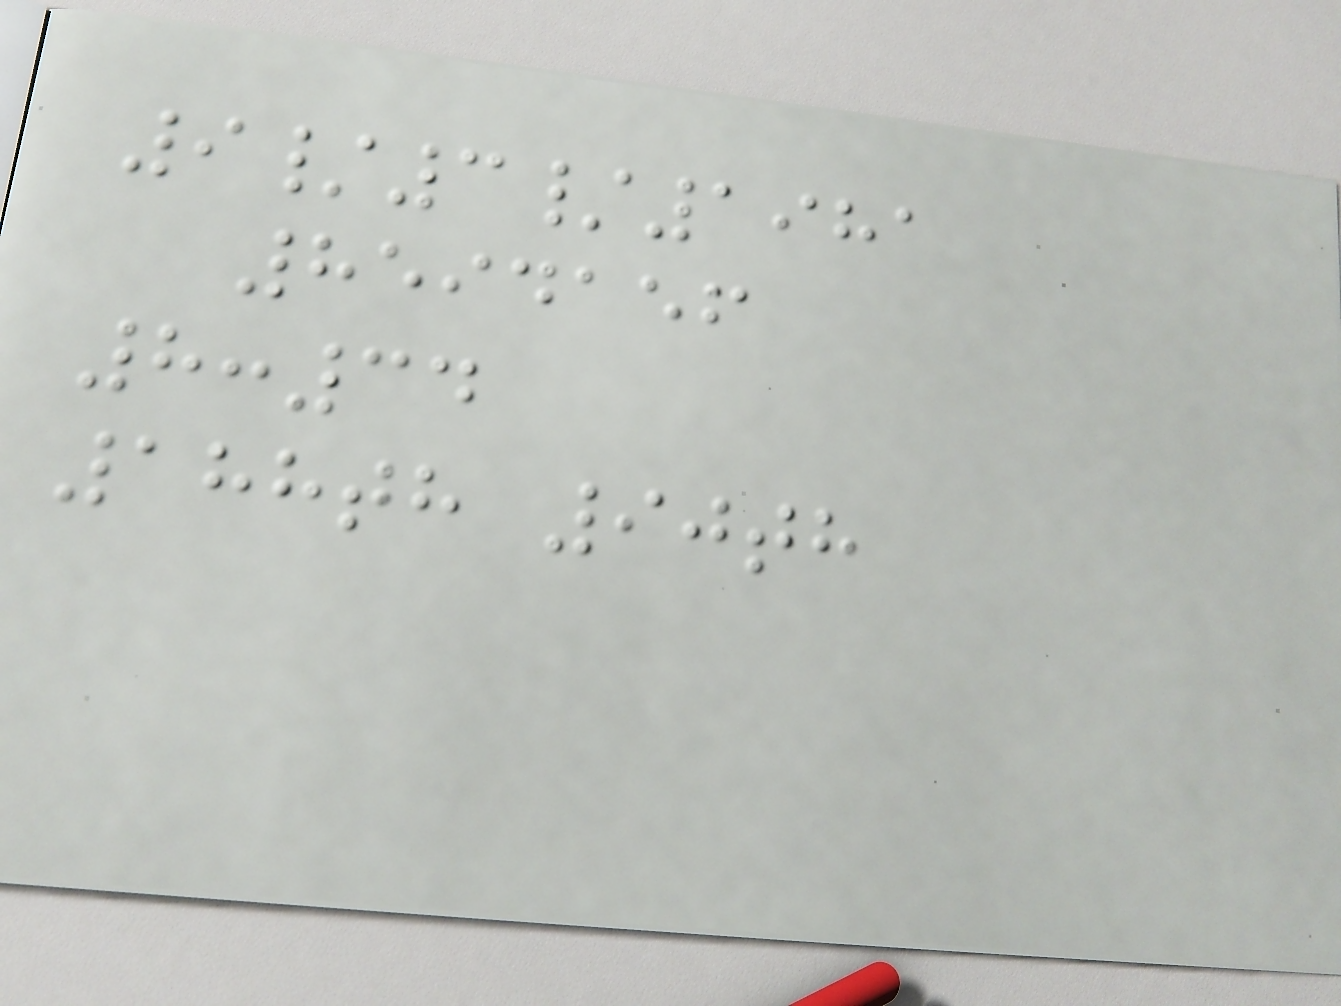9/3/1981
8594156
8:34
188th 90th
